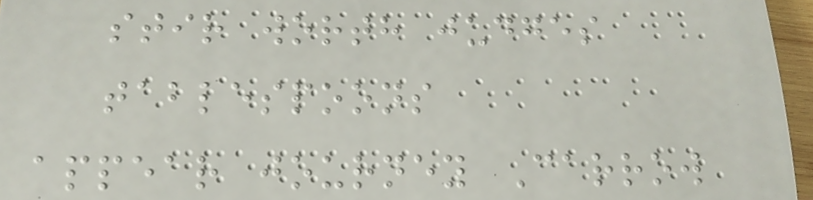stir worth judges
tablespoons
appear journey Carrow
